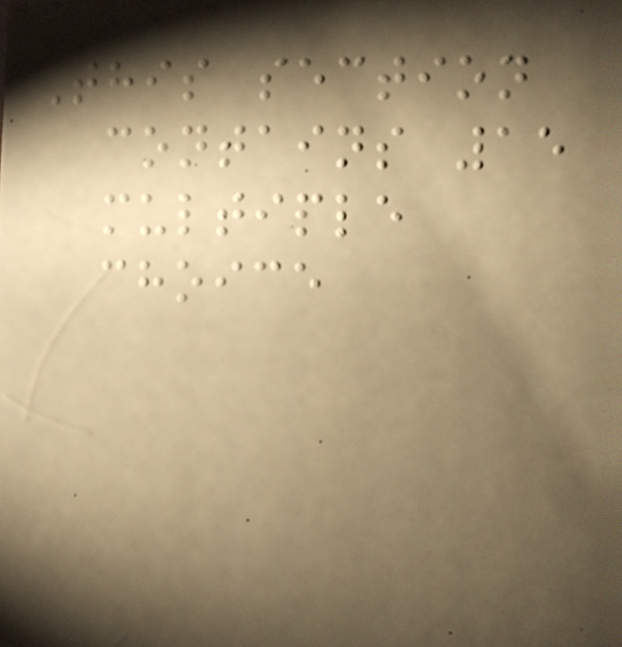This section
contains 15
multiple
choice
